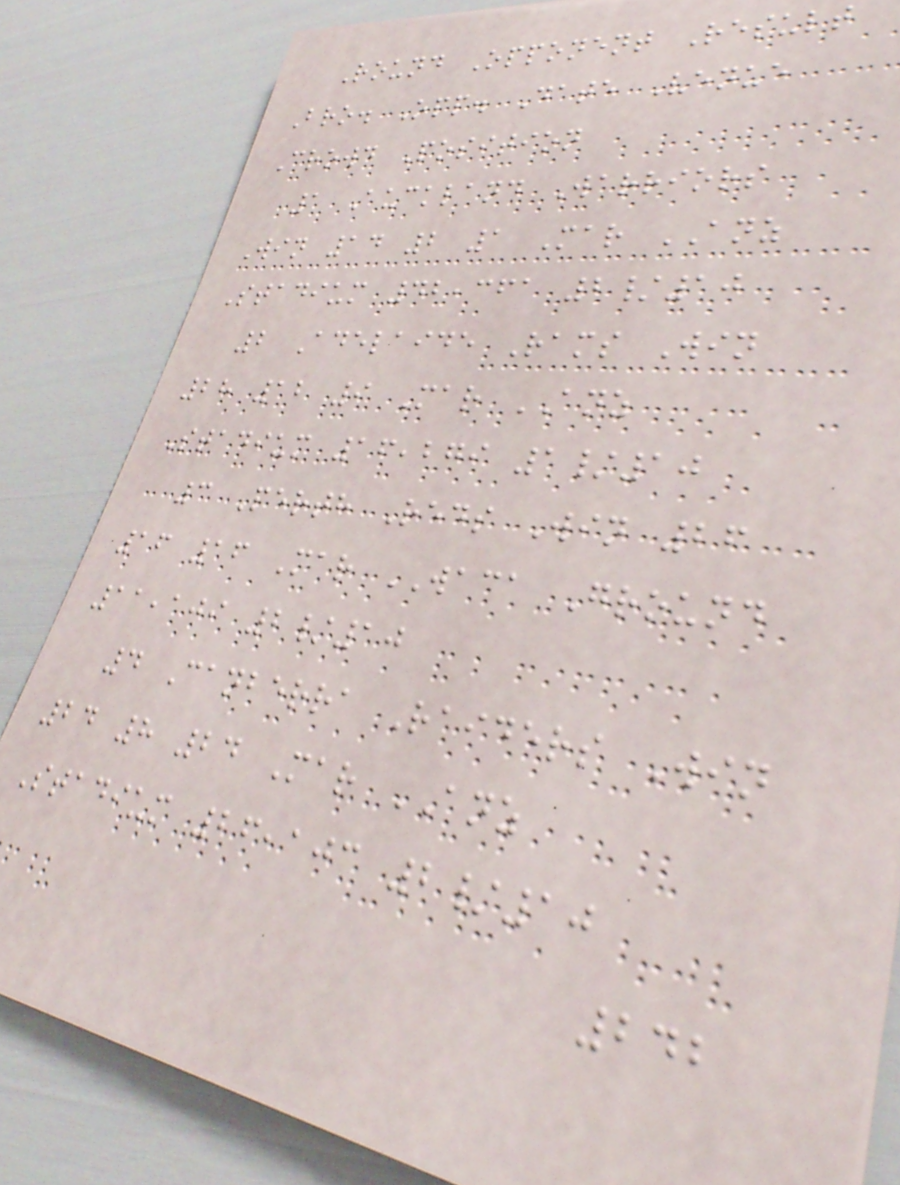Round Opponent Result
Bro. Opp. Date Venue
Crowd Position
1 Auckland Warriors
Win 14 2 1 Mar ANZ
Stadium 42,361 2/10
2 Adelaide Rams Win
28 12 9 Mar ANZ
Stadium 16,279 1/10
3 Perth Reds Win 26
16 16 Mar WACA Ground
11,109 2/10
4 Canberra Raiders Win
24 8 24 Mar ANZ
Stadium 26,103 2/10
242
